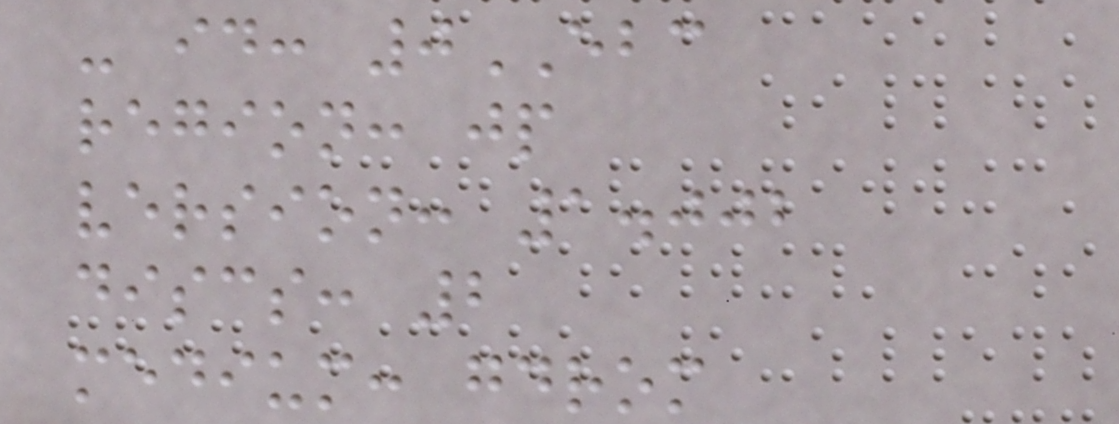- id: 0EBC
region: jp
version: 1.002
discs: 2
medium: gdrom
